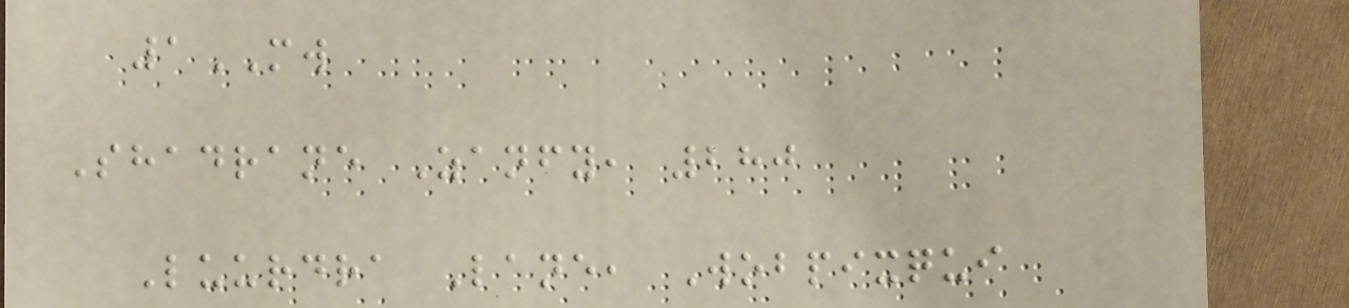1MW
Shadrane Zanfy, 280
Luurdra Lane, Wobpixqui
